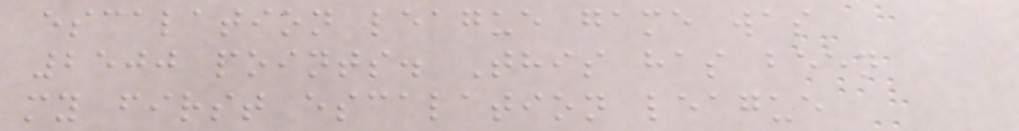escalation league game was
2500 points. This has been
my first escalation league
